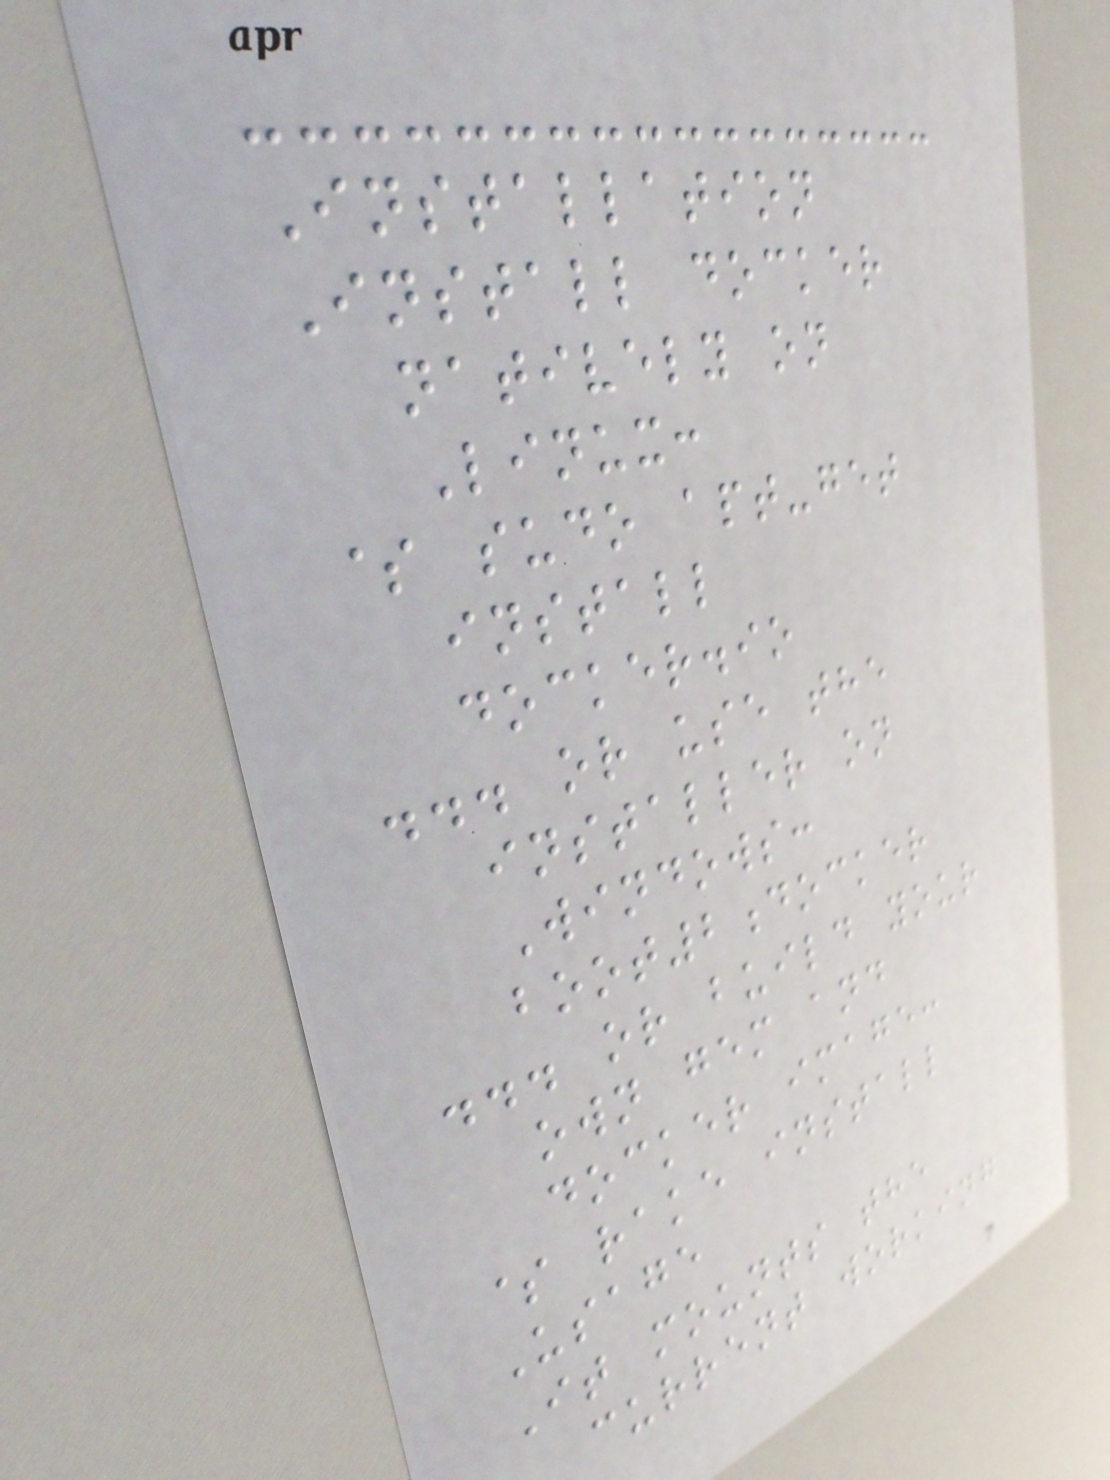Installation
Install docker
natively on
Linux:
$ sudo apt-get
install
docker.io
... or use the
installer on
Windows:
boot2docker
... or build your
own gem and
docker image:
$ rake install
Usage
It mounts the
current working
